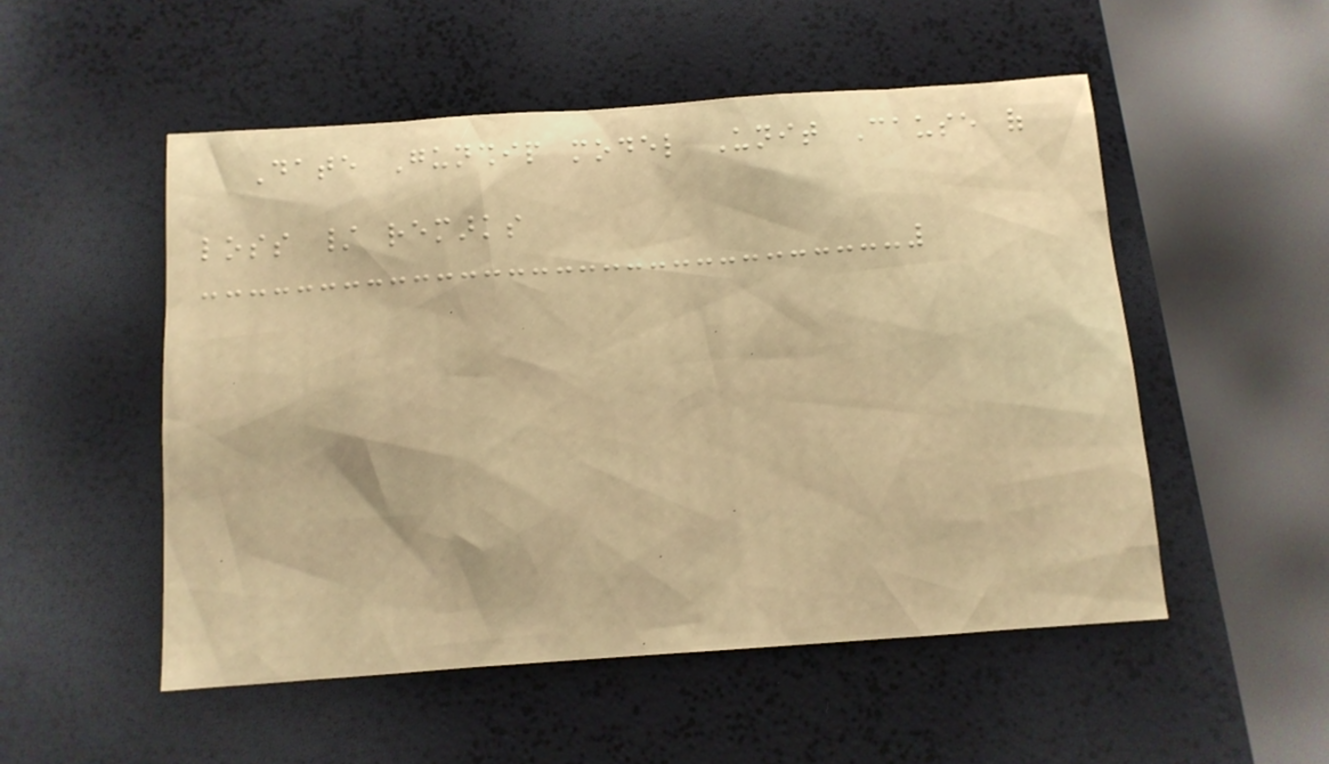Date Gunship model Unit Cause of
loss / remarks
